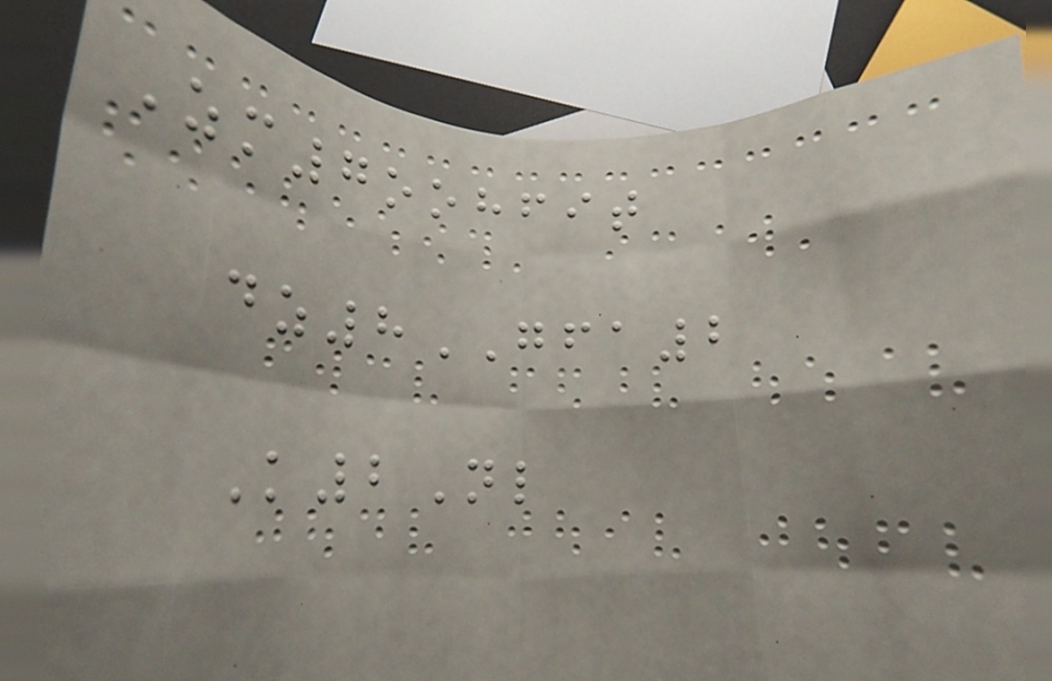Zm7oohfit
dz8GFA2
K2Nl
